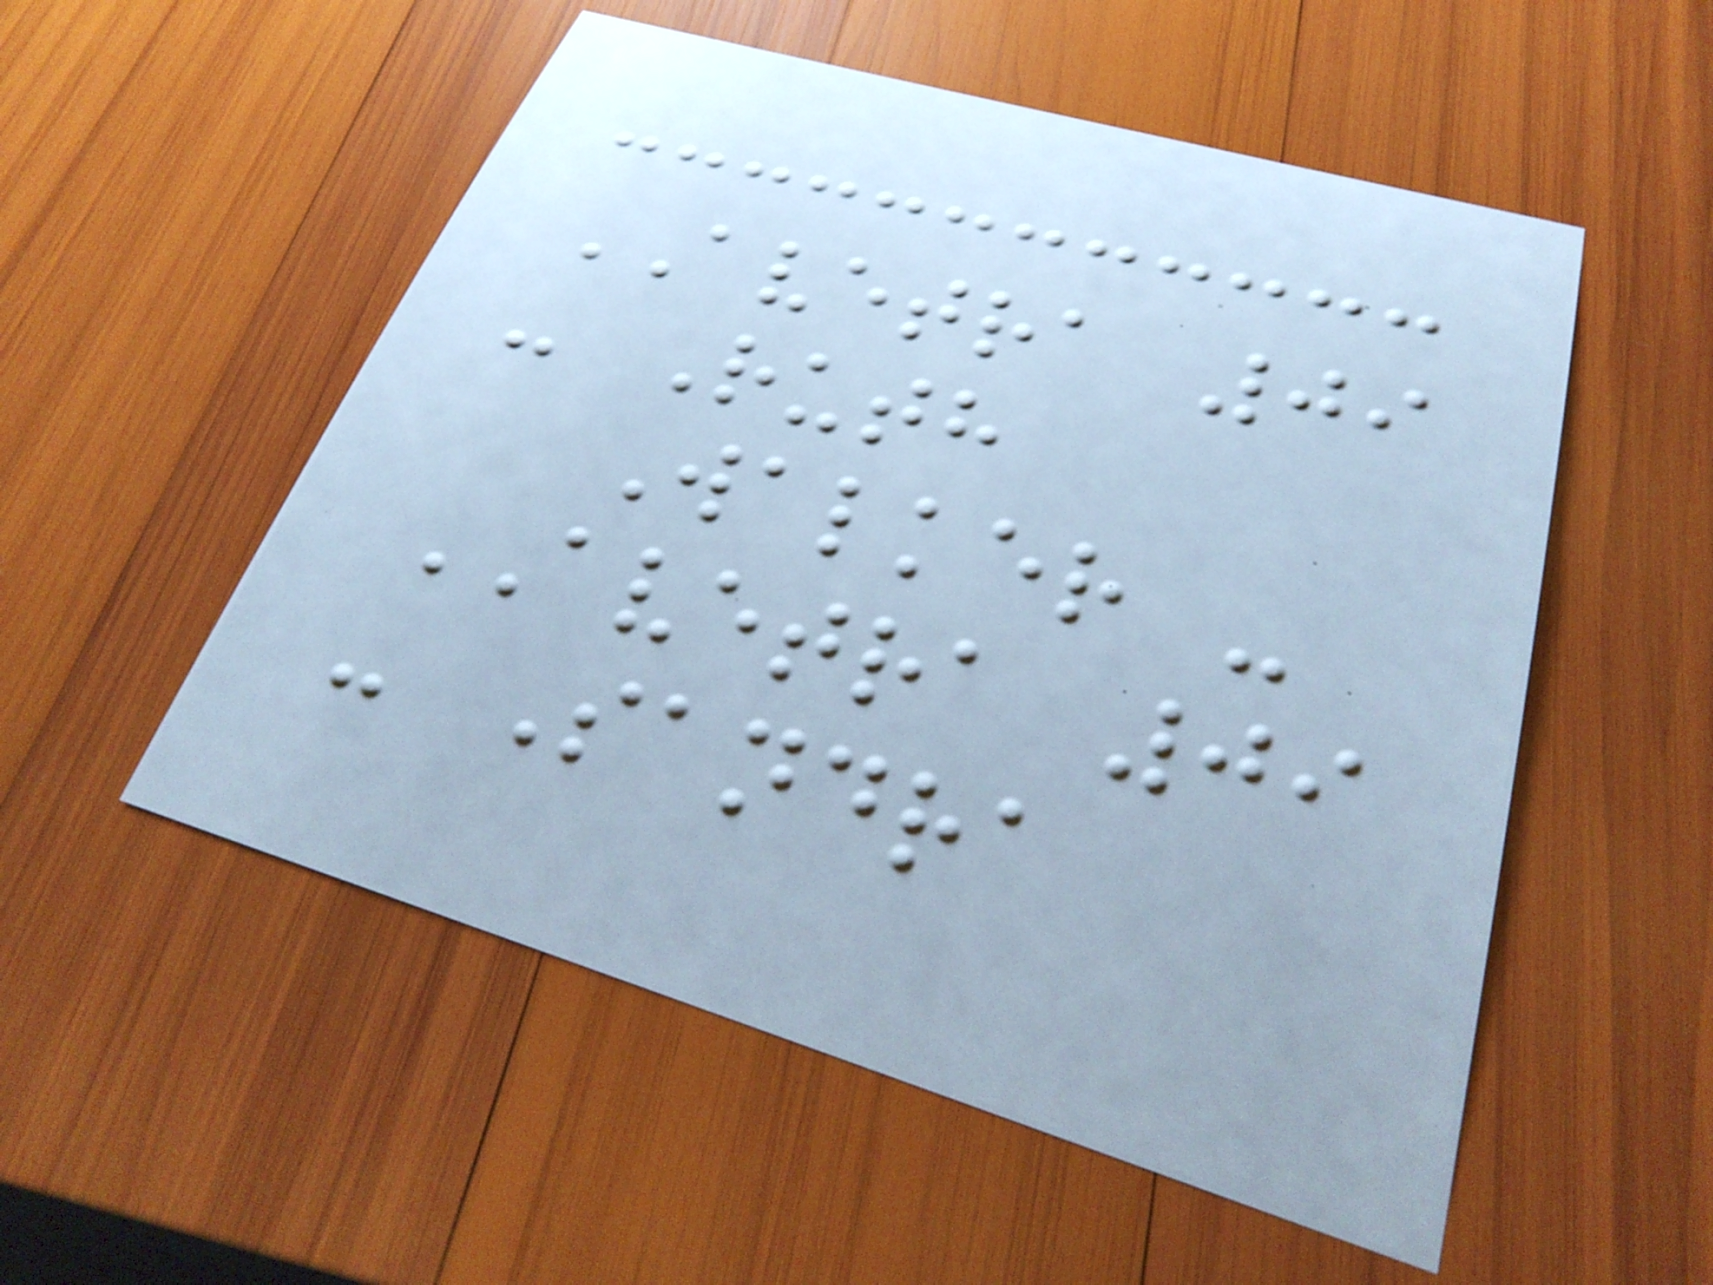AVETRA 09
- Ruth
Walker -
AVETRA 09
- Sandra
